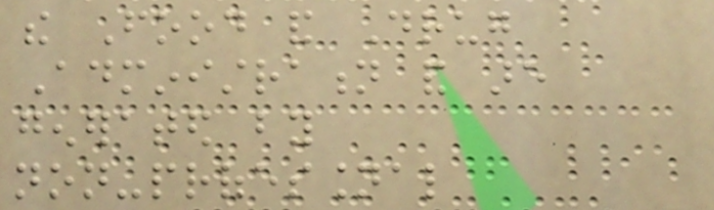the Food and Drug
Administration and are
generated by
non-professional
